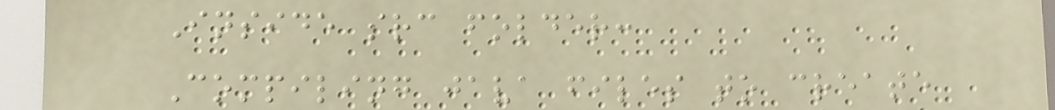Inside src folder:
Compiling java files to create
